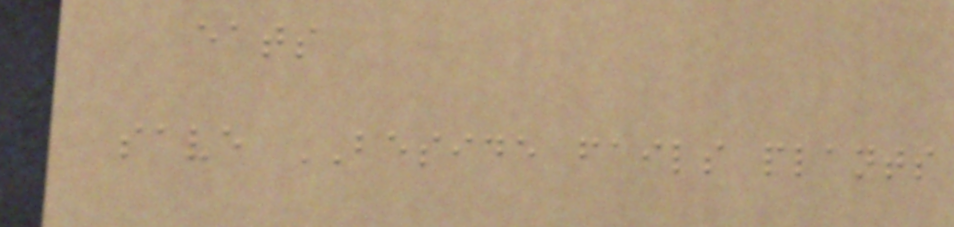eats
save BESIDE fails plants
